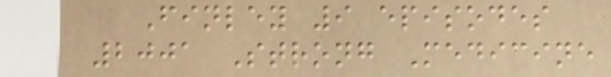Finley 9 episodes
2001 Strong Medicine
